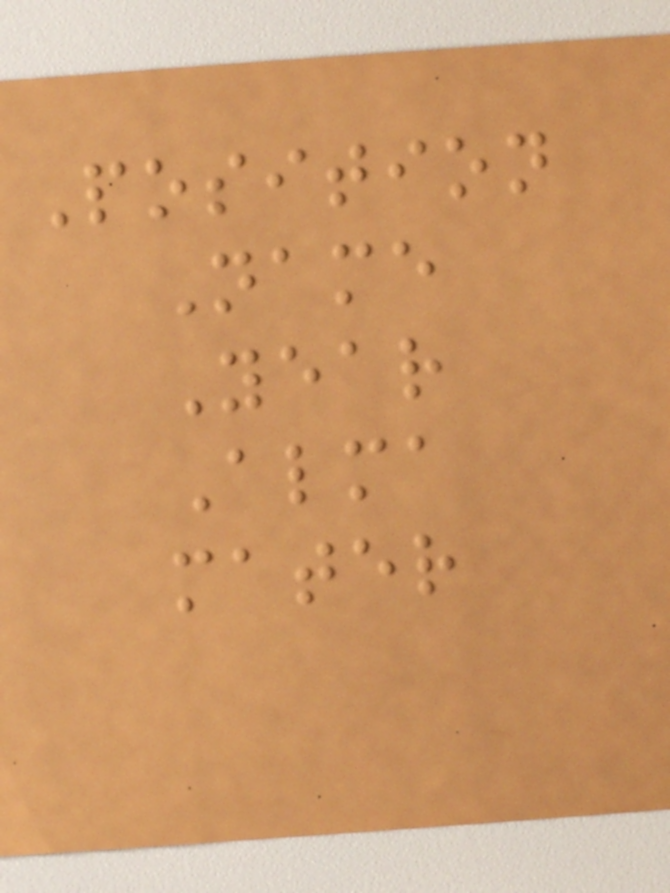Position
Name
Year
Alma
mater
